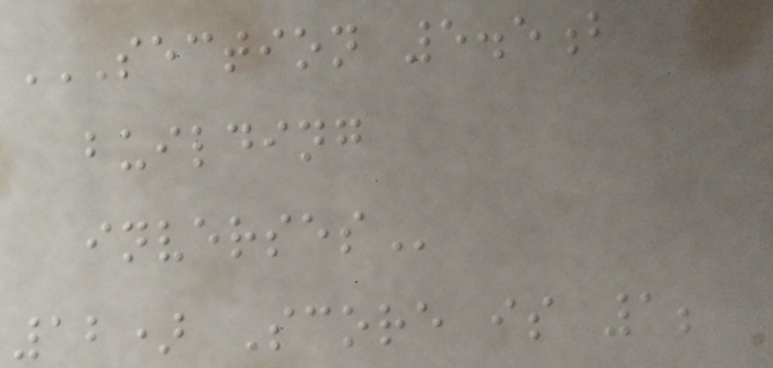SECTION 5.5B
BUILDING
INVERSES
12) Score is 1;
